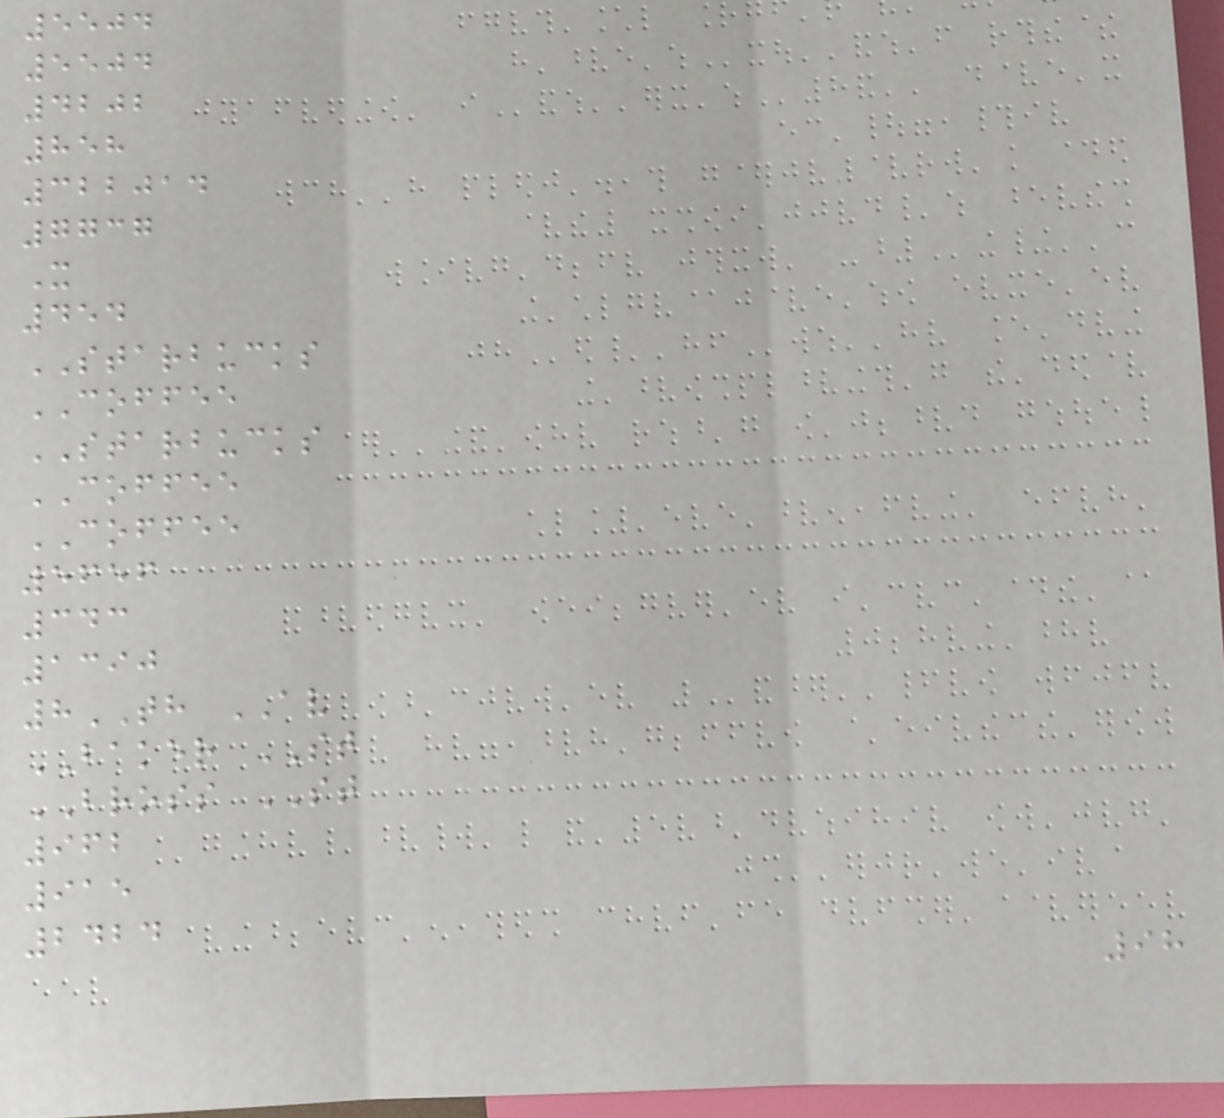5504
5504
4202
858
322014
7737
X
454
STARBUCKS
COFFEE
STARBUCKS
COFFEE
COFFEE
5656
343
1390
8TH AV
BAKER ST
BROSS ST
962
915
2424
98
